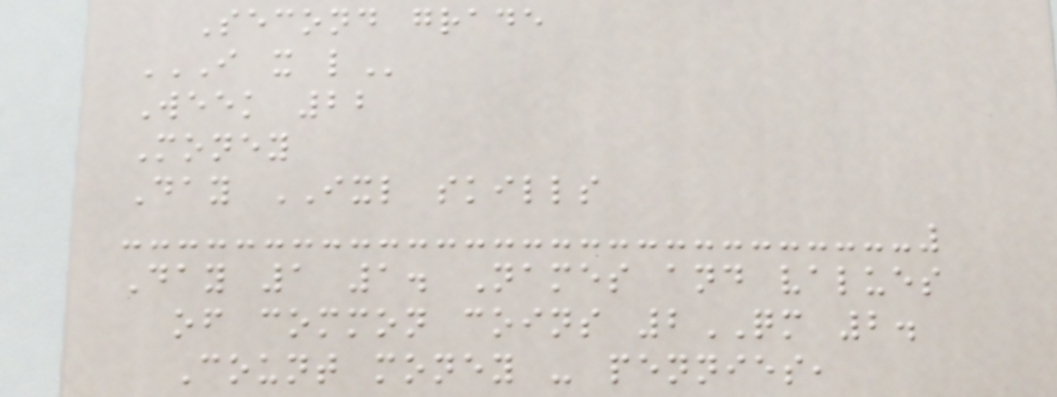Second grade
I X L
Week 22
Money
Day IXL skills
Day 1 1. Names and values
of common coins 2QM 2.
Count money - pennies,
